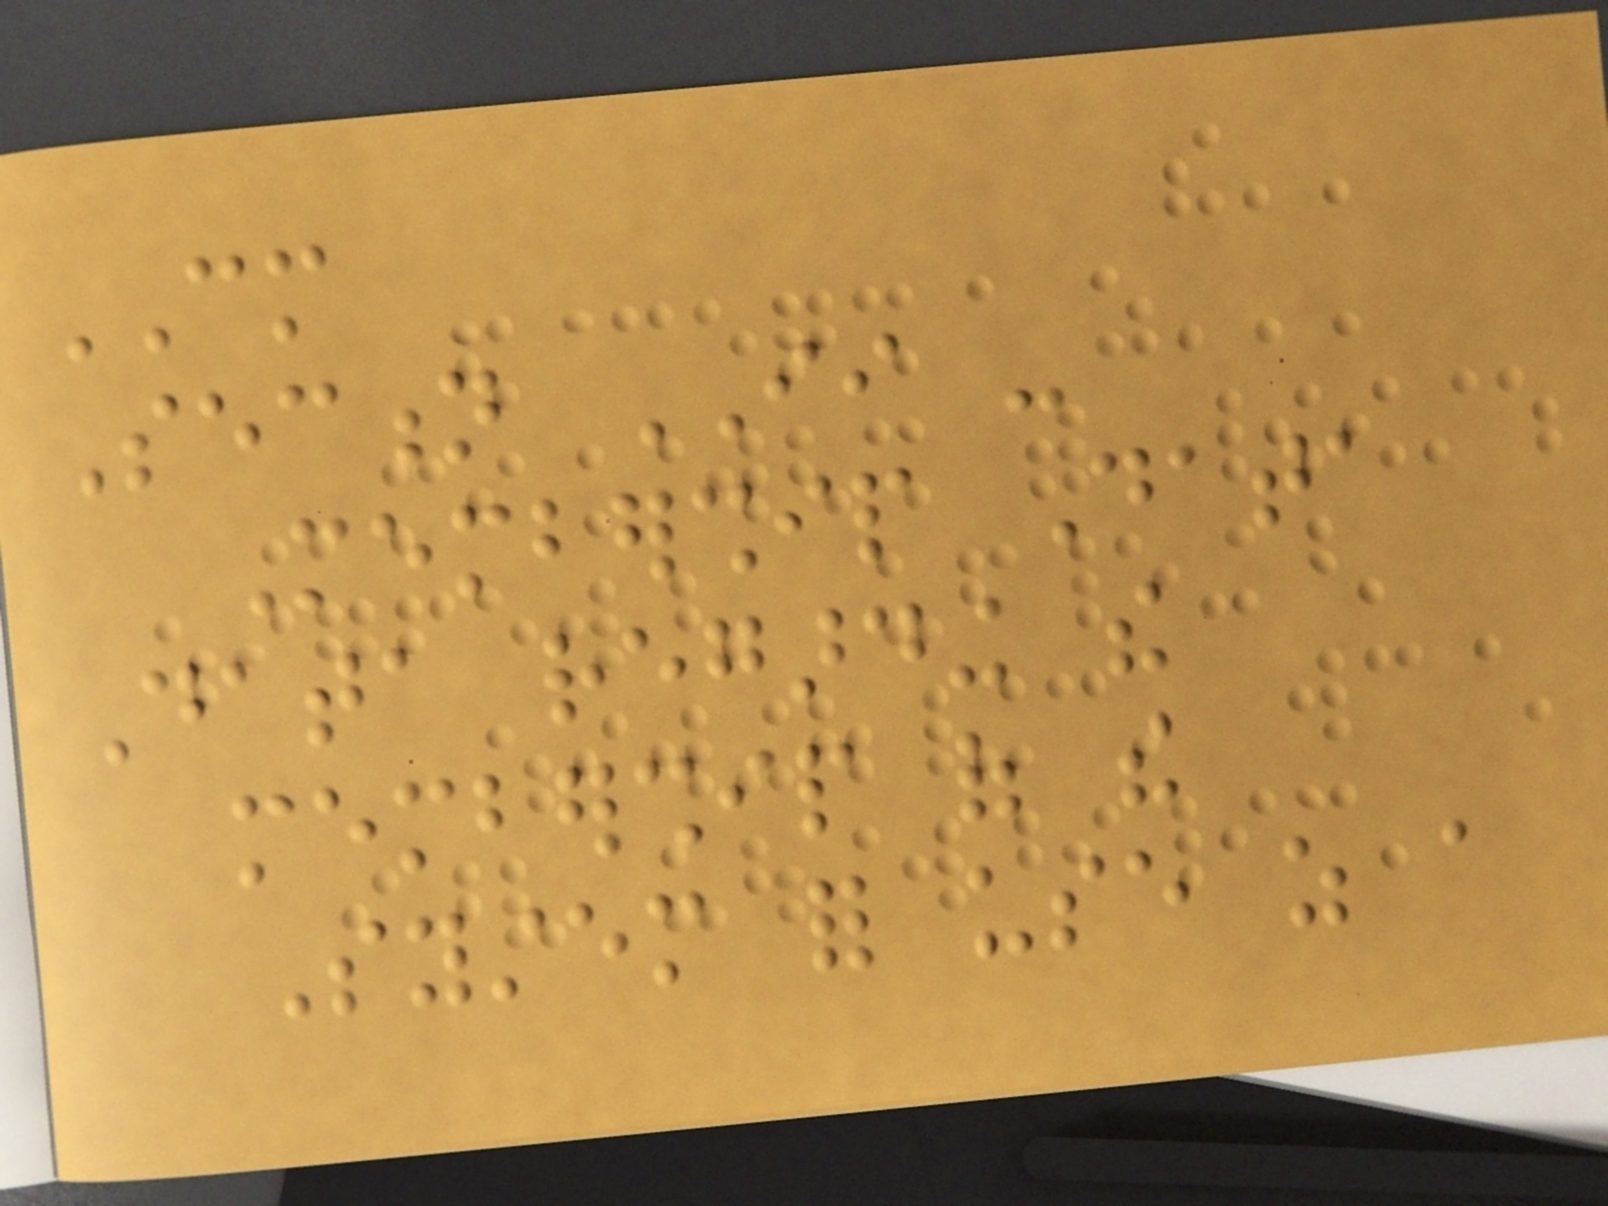CM
Section II -
Membership Data
Data regarding the
membership of the
System for use as a
